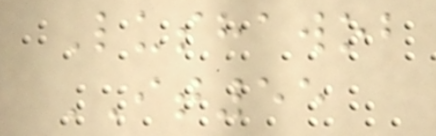Lushawob
IT55
